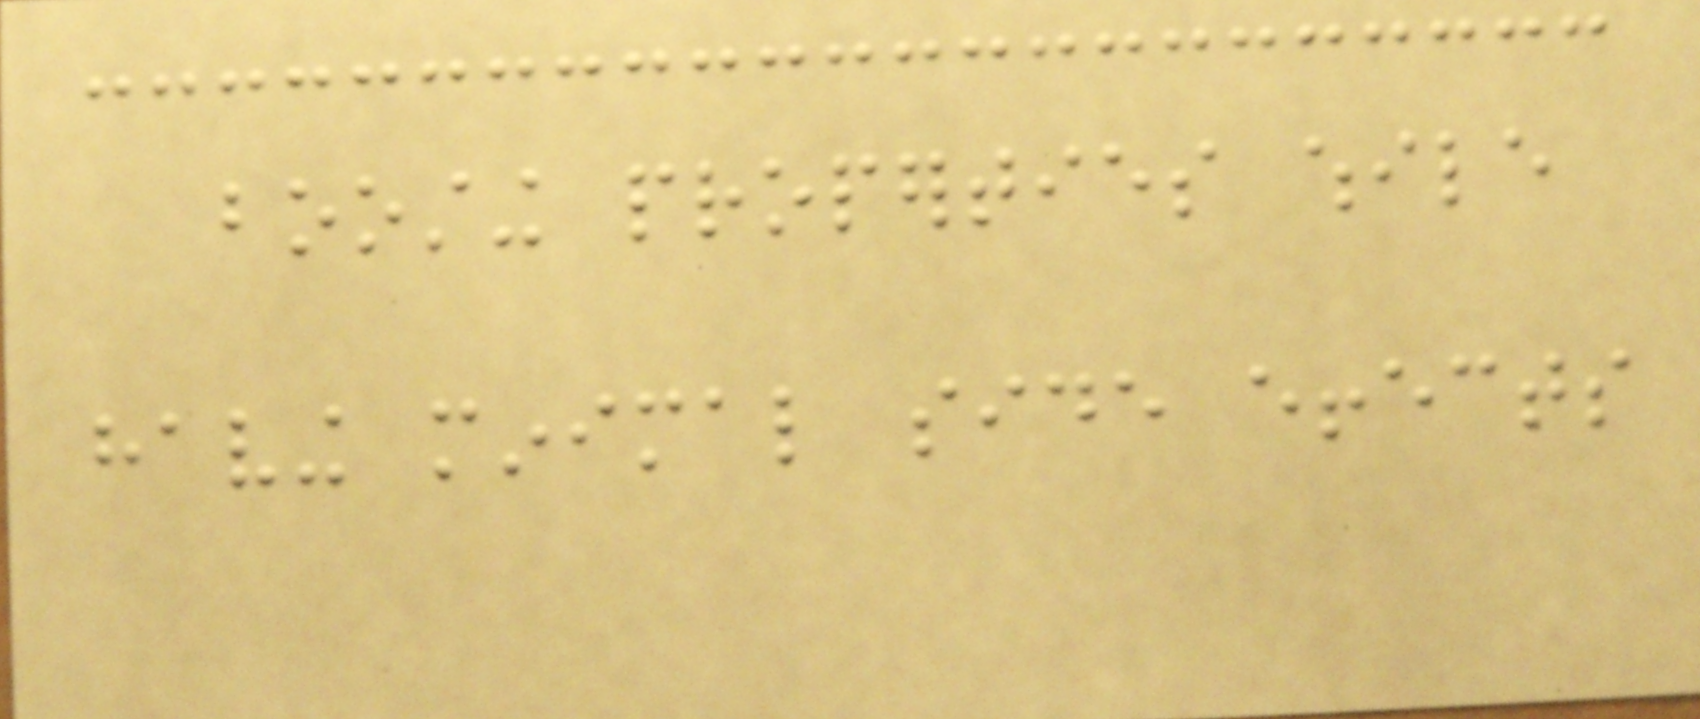boosting properties while
having minimal side effects
